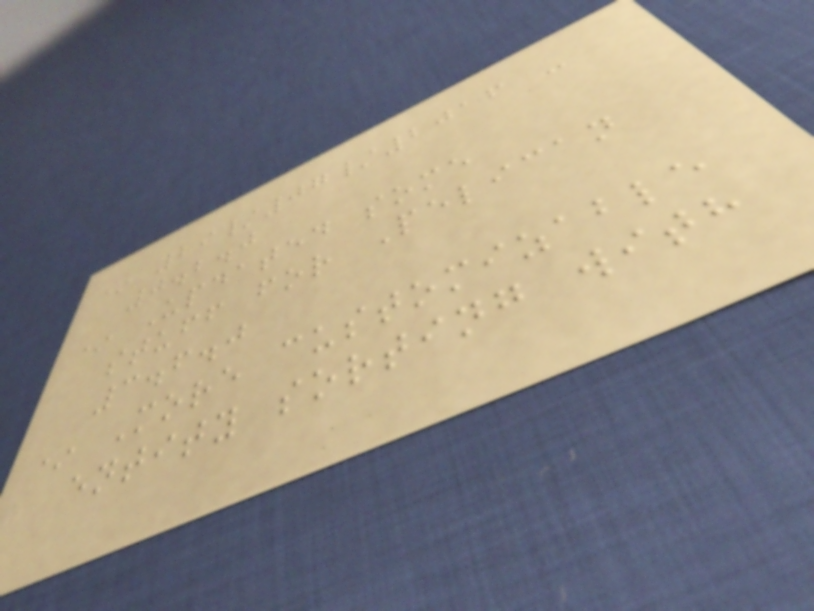* 29/07/2016 -
0.2.0
* Updated some
stuff for Pelican
3.6.0
* More customizable
entity sorting with
